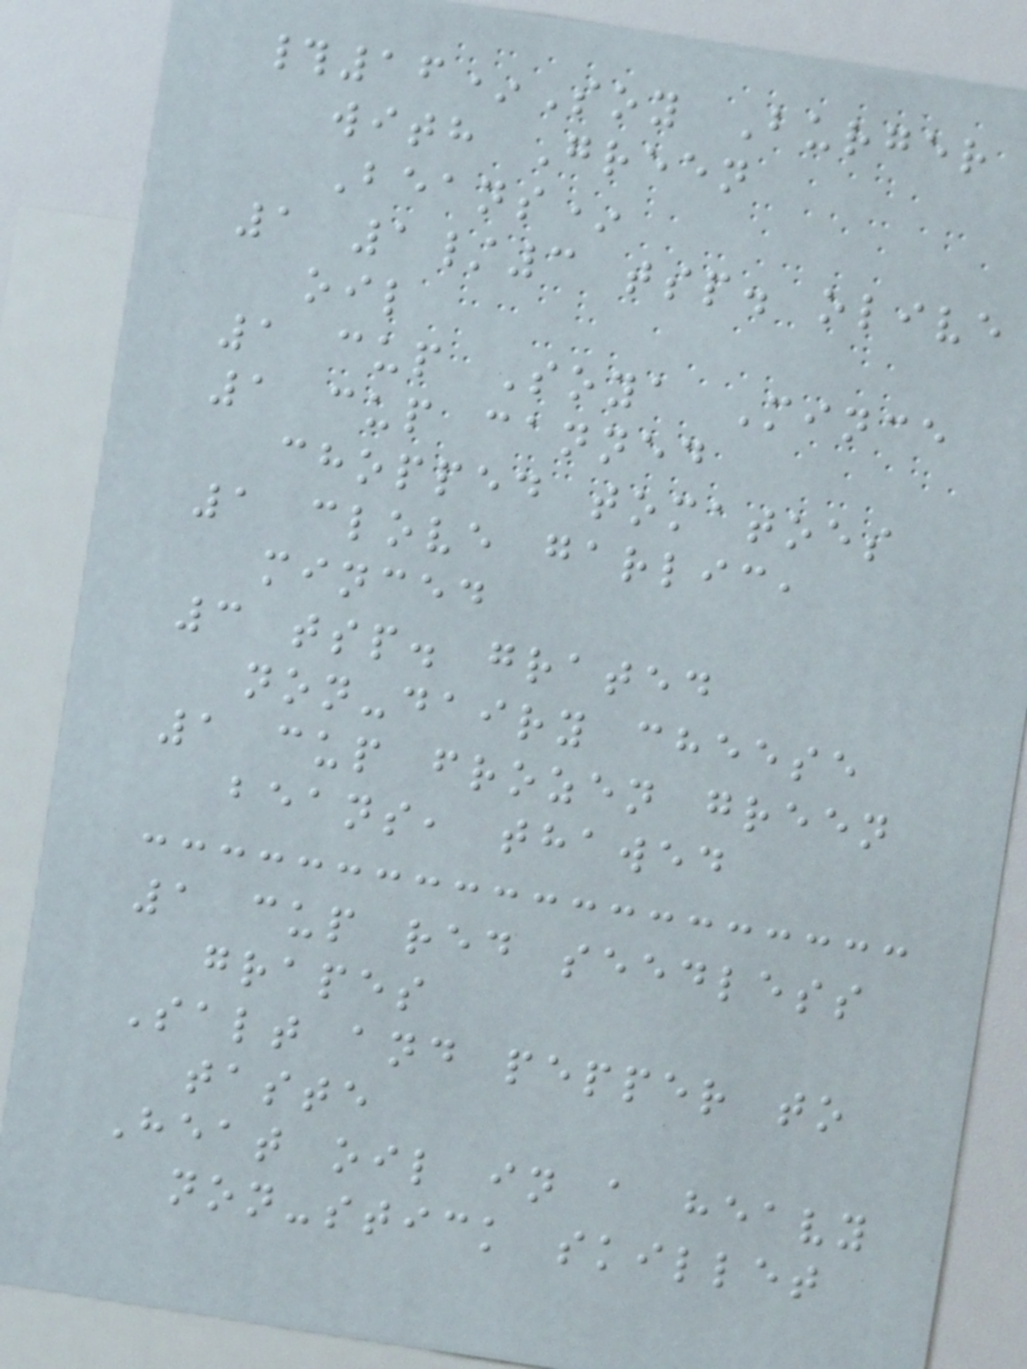#16*Soy Burger
with Green
Beans*
1 1/3 tsp. olive
oil
1 cup Soya Mince
1 cup canned
chopped tomatoes
1 clove garlic,
minced
3 tsp. grated
non-dairy cheese
1 cup frozen green
beans, thawed
1 cup red seedless
grapes
Salt and pepper to
taste
Heat oil in a heavy
non-stick skillet
